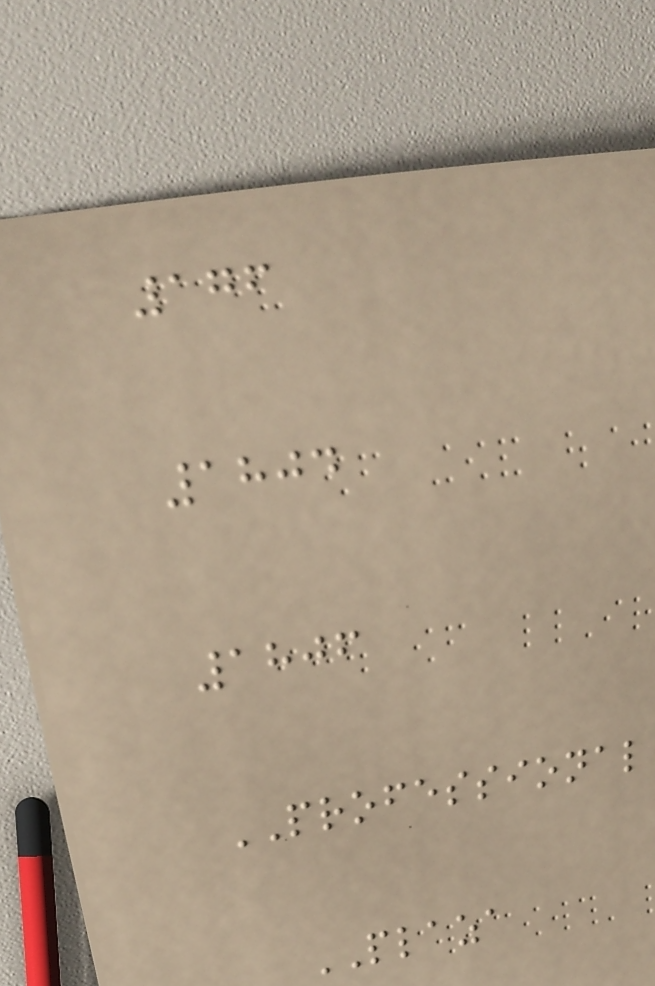176
1804
1806
PROFESSIONAL
PLAZA
